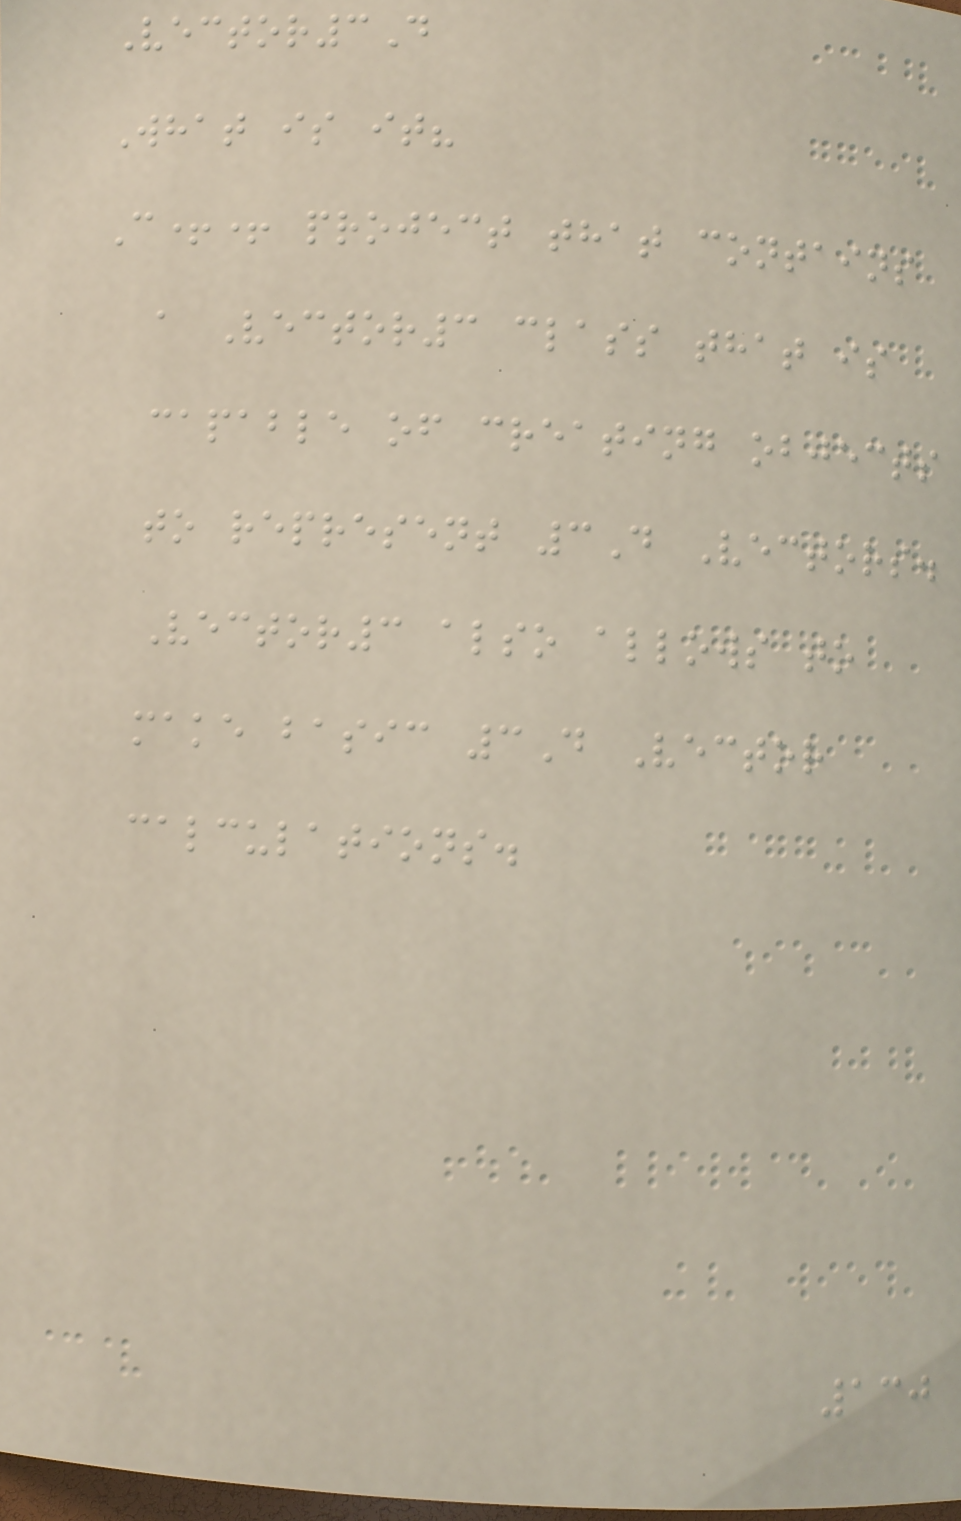Vector3D
What is it?
C++ project that contains
a Vector3 class that is
capable of creating objects
to represent 3D Vectors.
Vector3 also allows to
make basic 3D Vector
calculations.
130
